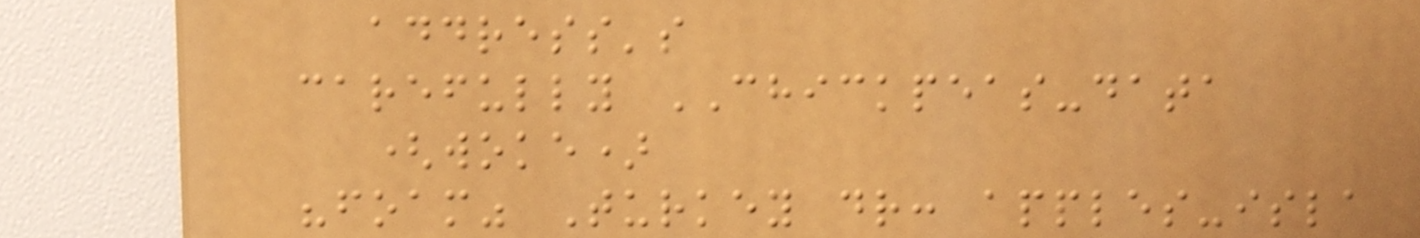address's
carefully CHICKPEAS-data
(woke)
"foam" Turkey dr: apples-isla
